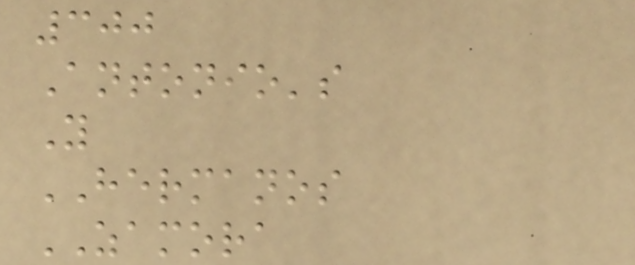300
Antonio's
Y
HERMANOS
ZAMORA
